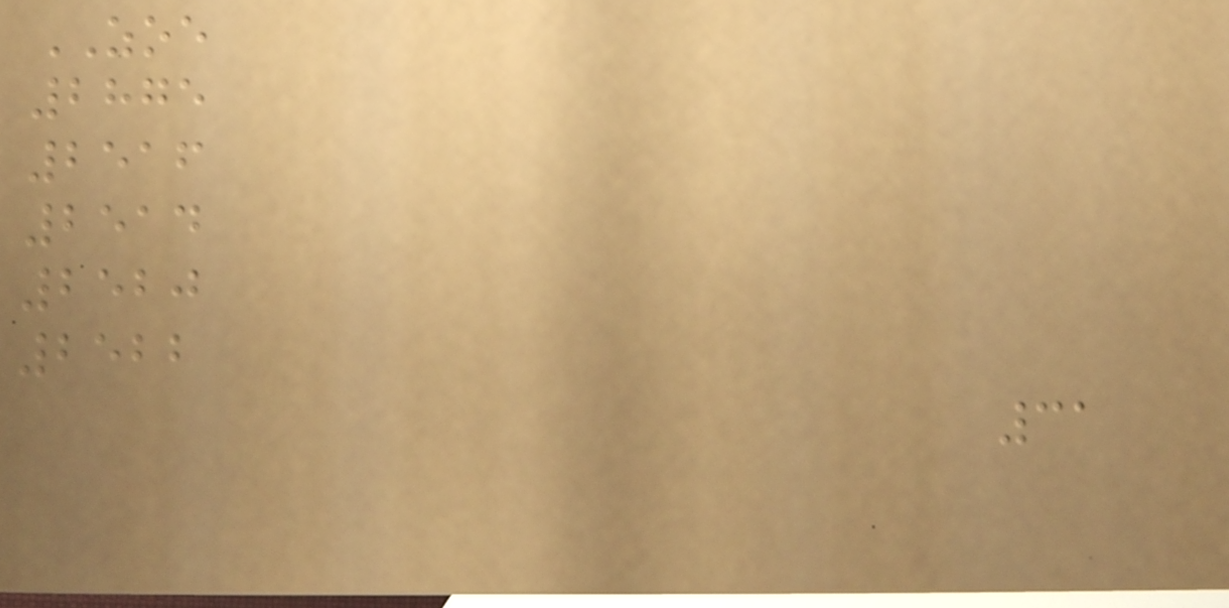ZOE
2875
2516
2514
2520
2522
31
